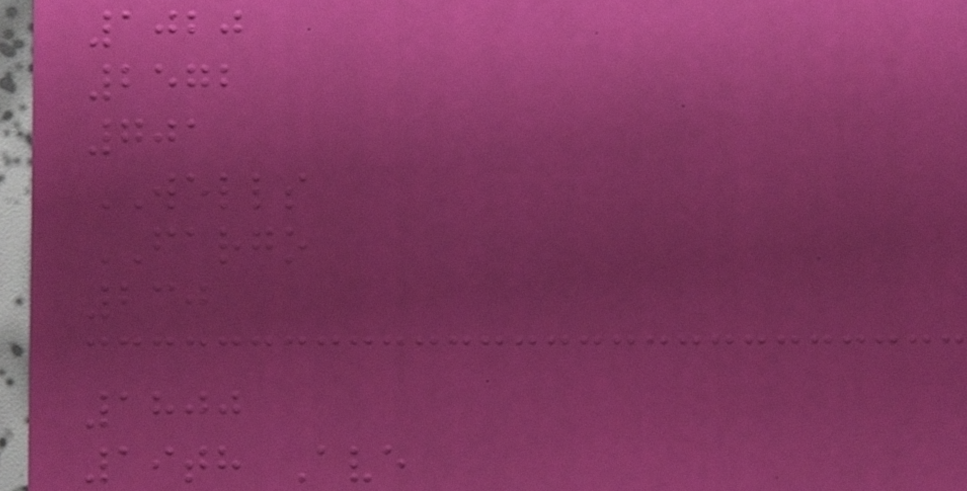1020
2572
701
WELLS
FARGO
230
1800
19th Ave
